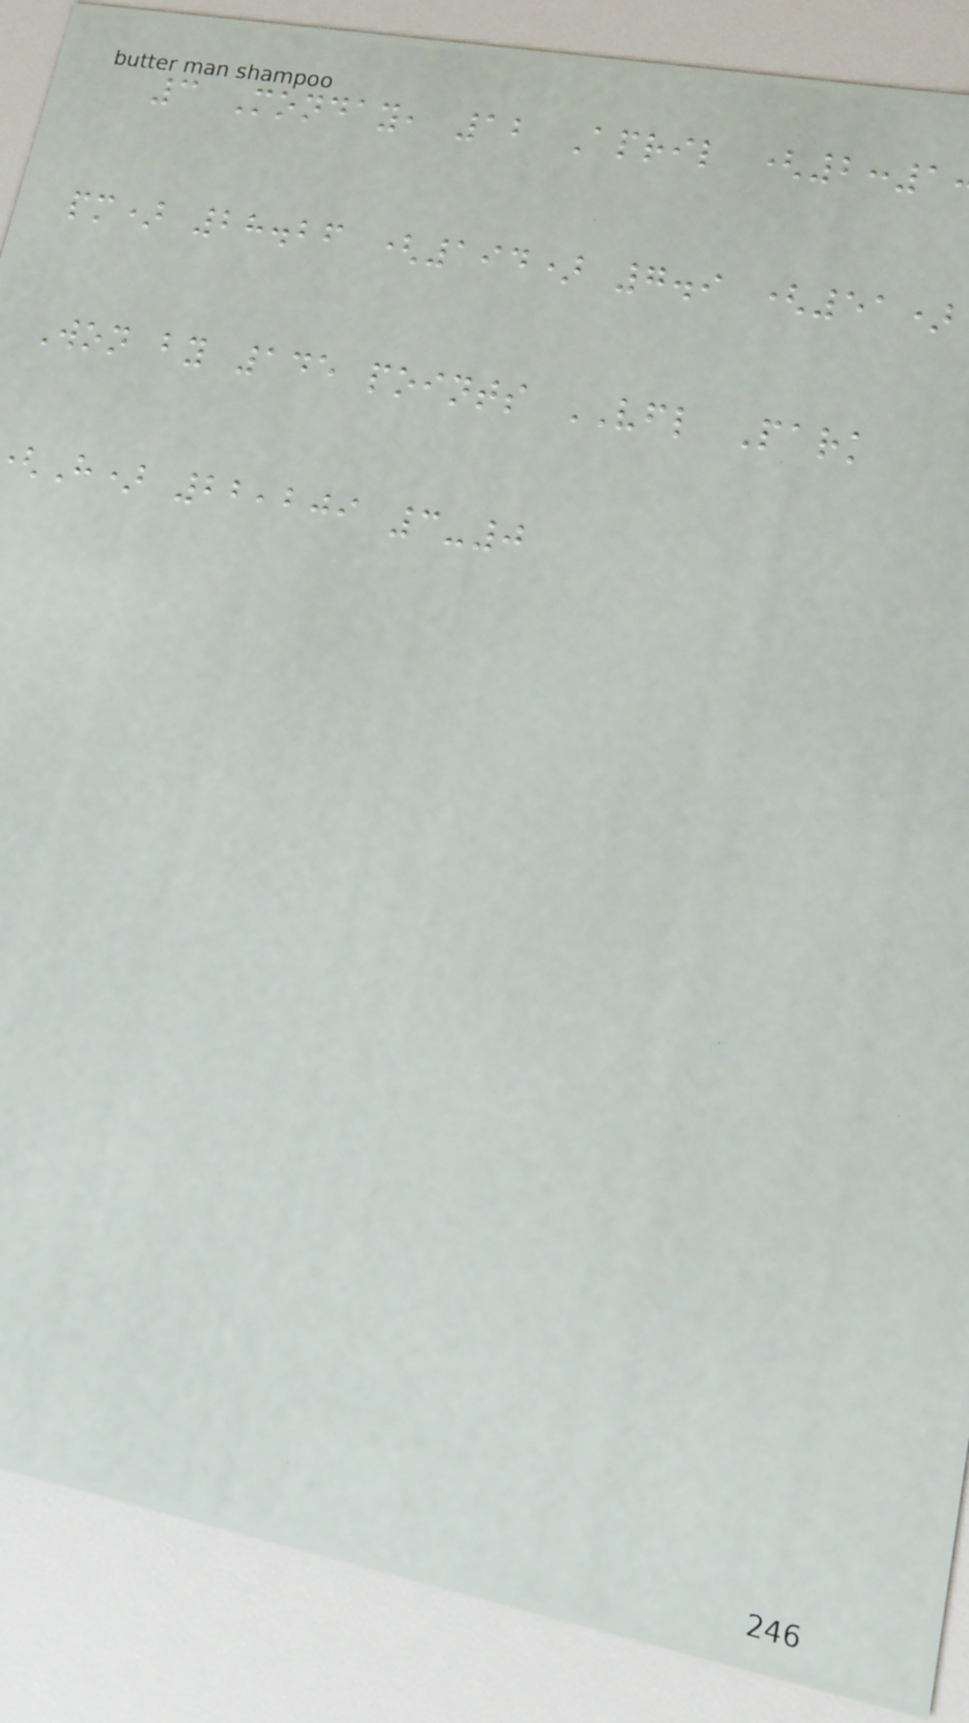3 Monday, 12 April (2:1
pm) 28.26 (194) 7.9 (51)
Won by 145 points VFL Park
H) 22,209 3-0
